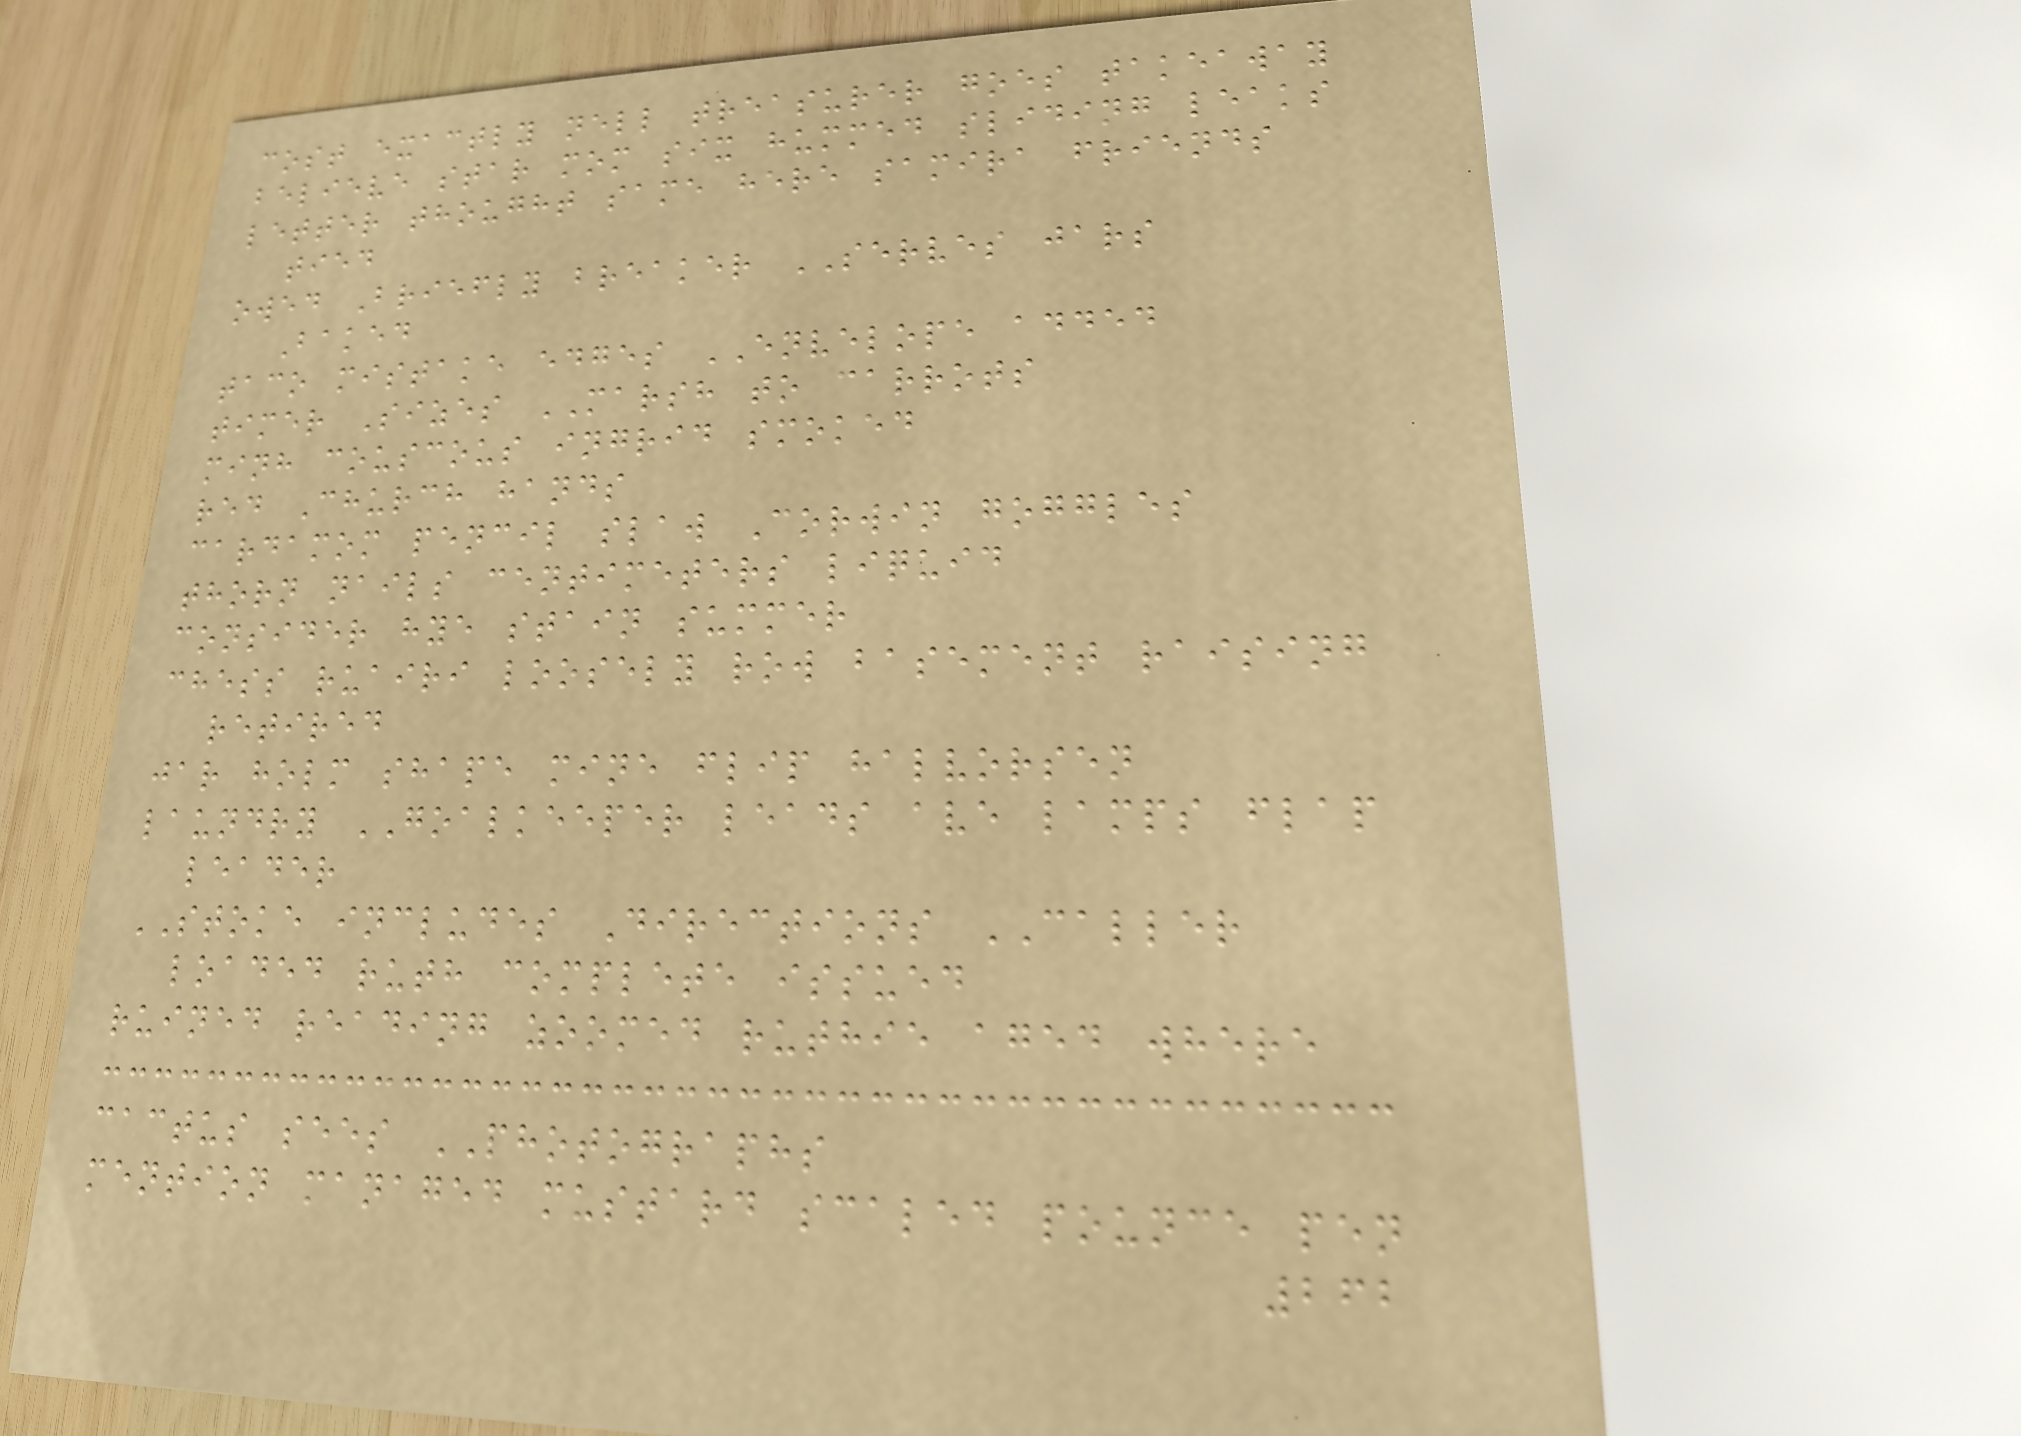cost exactly nell treasurer goes takeaway
believe star mom six hummed sliding leaks
letter thought same here samira friends
tied
owed Briefly breaker SERVES jars
Baked
taco mistake edges ENVELOPE added
timer Sizes MARSH to carrots
minh couscous ingrid smoked
red Church hands
cardamom pencil slaw Corwin goggles
thorn nails centimeters liquid
consider hye stain summer
chess ruairi loosely row basement raising
retired
jar holm shape mine flip halvorsen
laundry GOALKEEPER leads ave lamps flap
leader
STOKE includes Directions CALLER
loaded ruth complete issued
ruined reading zoomed ruthie aged where
cactus sees PHOTOGRAPHS
mention managed mustard scaled pounce pen
262
